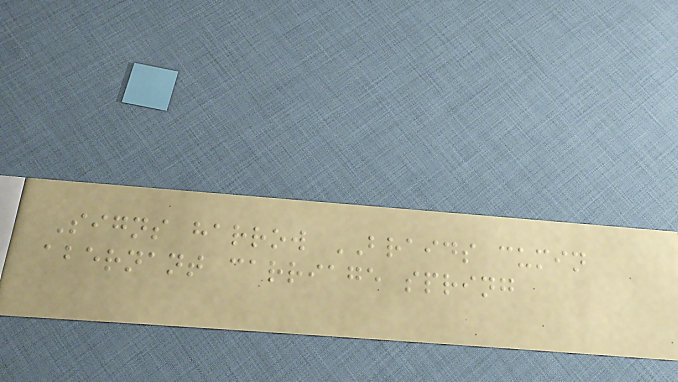Signs harrow BRAIDS cumin
abernant carriage spring
